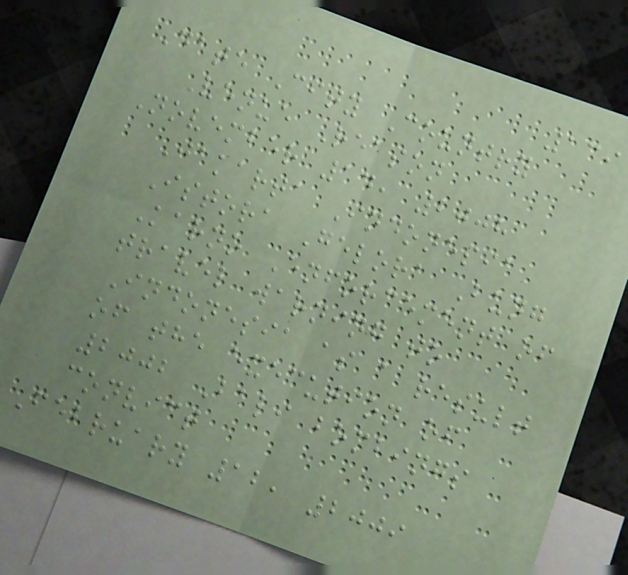139
Date City Country
Venue Reason
November 14, 2008
Jakarta Indonesia
Istora Gelora Bung
Karno Enforcement of
travel warning to
Indonesia as a result
of the execution of
2002 Bali bombings
convict
February 12, 2009
